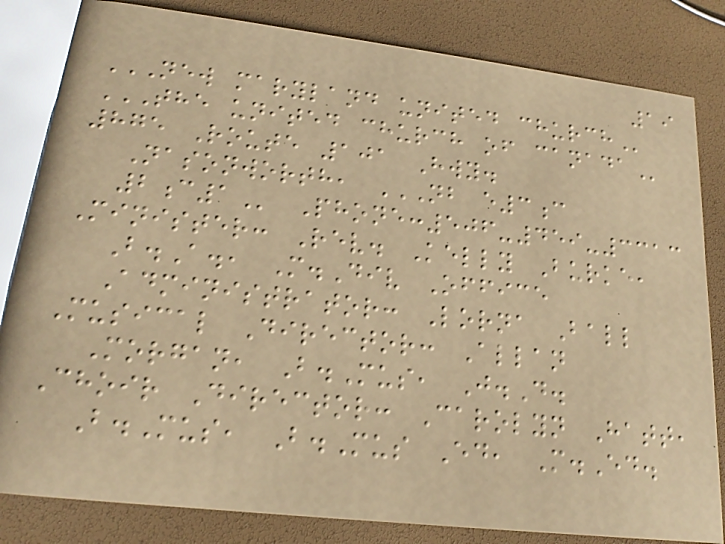19
NEW MARYLAND UNITED CHURCH
THE UNITED CHURCH OF CANADA
875 Route 101 Hwy.
Nasonworth, NB E3C
2C1 Phone:506-459-3313
Minister: Rev. Kelly Burke,
B.A., M.Div Office
Administrator: Lorna Ball
Musical Director: Allan
Morgan, B.Mus, J.D.
Choir Director: Carolyn Hatt,
B.Mus, B.Mus Ed, M.Ed.
